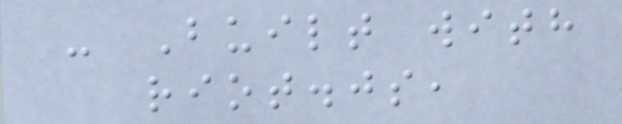- Built with
riot.js,
